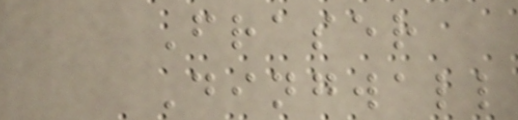Fraser
Dingwall
